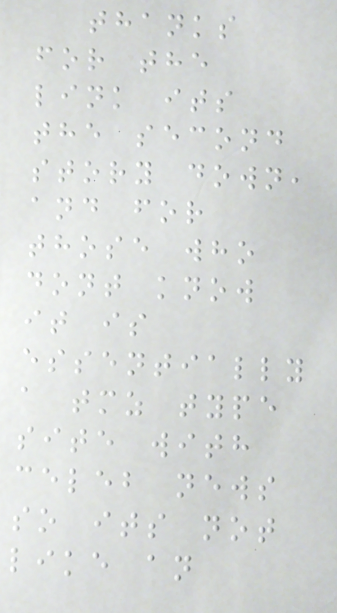thanks
for the
link its
the second
story down,
and for
those who
dont know
it is
essentially
a tmz type
site with
celeb news
so its not
like an
